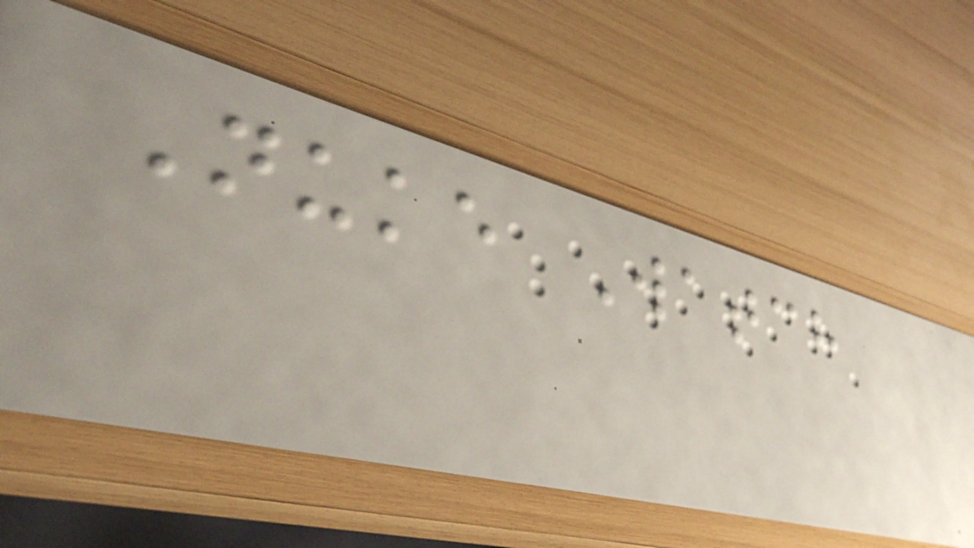Nuke Watch
